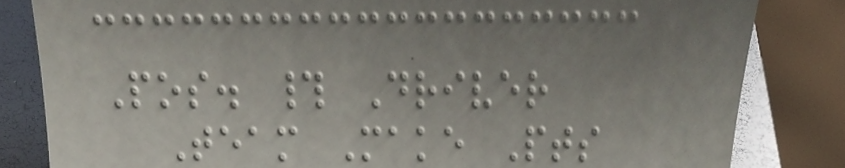Pos. # Driver
Team Make Pts
